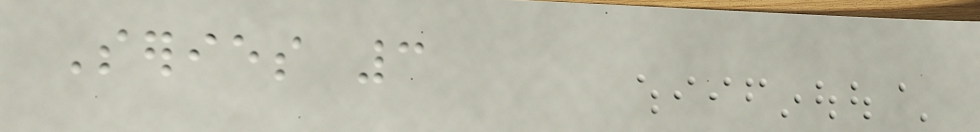Series 3
